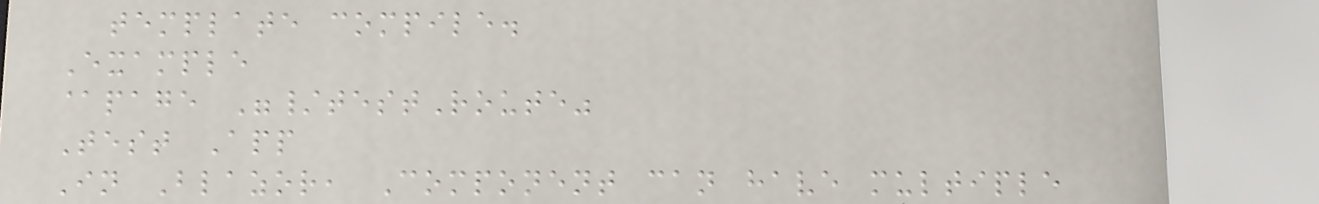template compile.
Example
@page "/testRoute"
Test App
In Blazor, Component can have multiple
